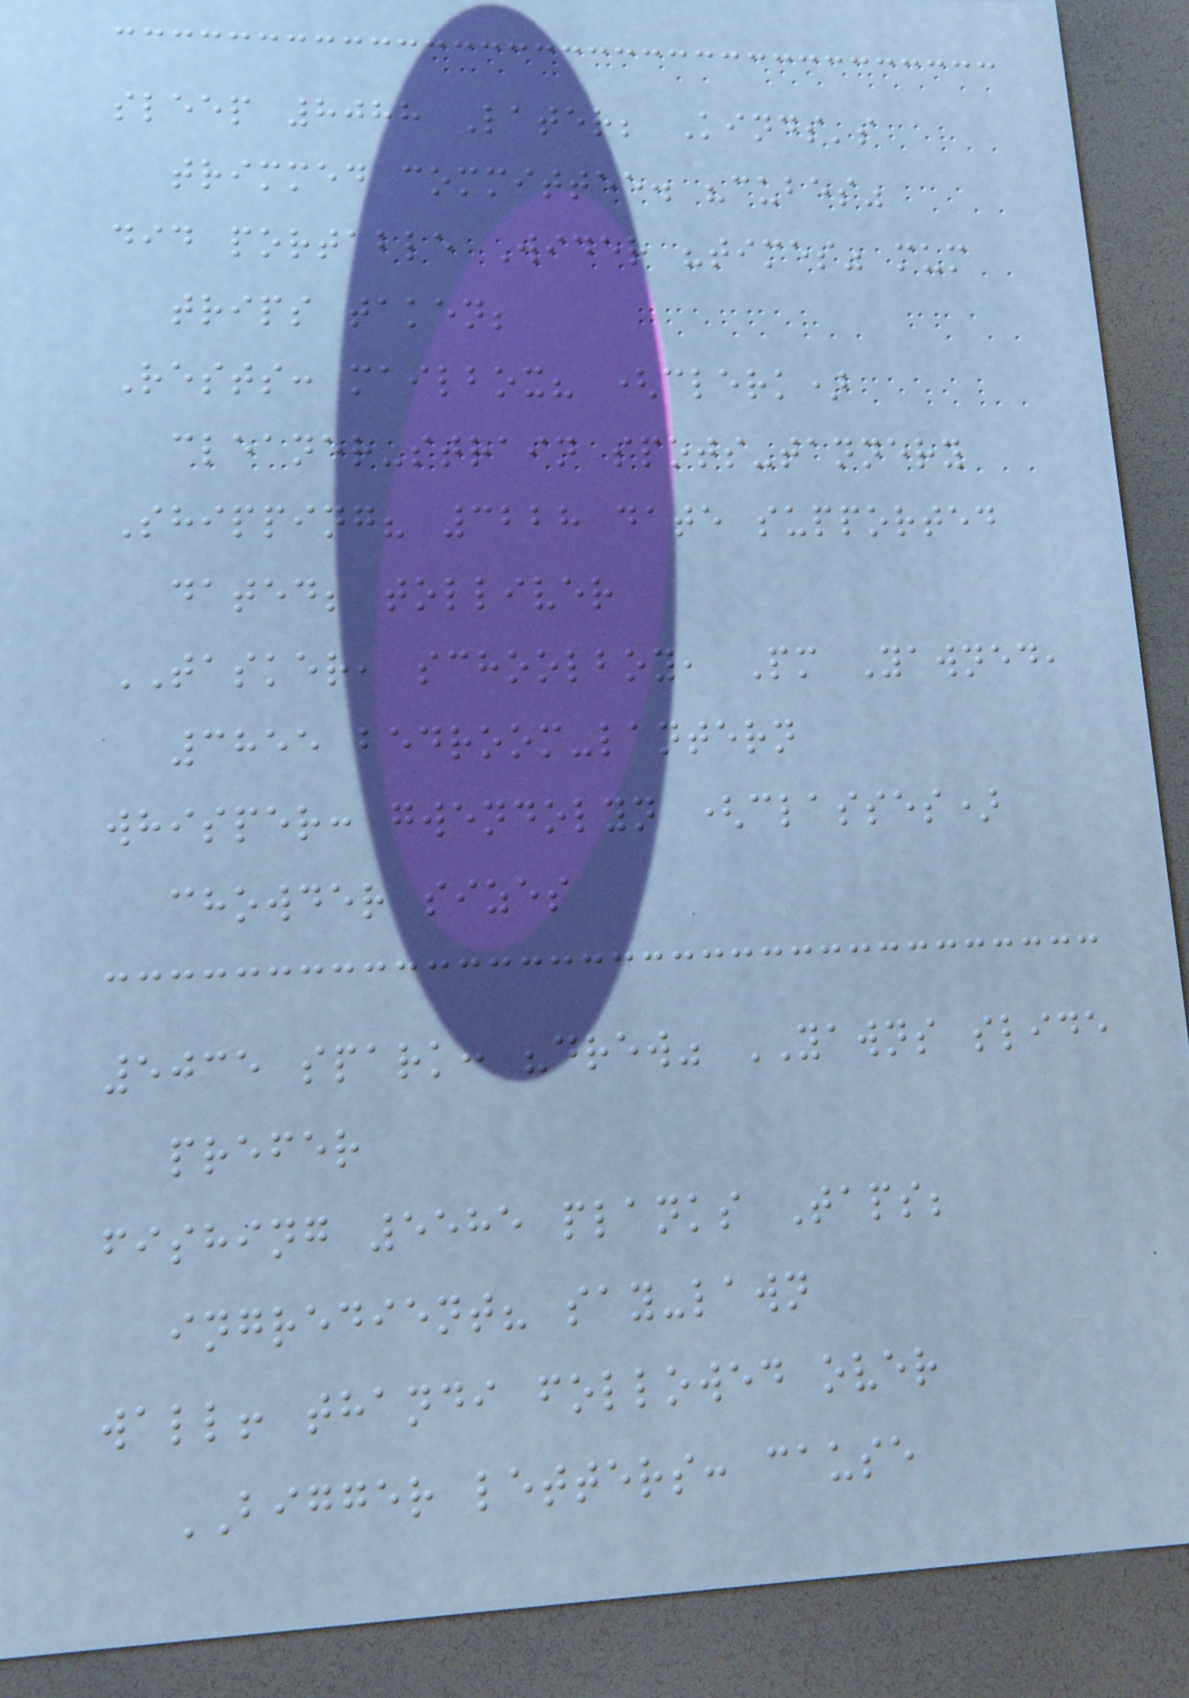sleep 8088 Later; Kinds's
trimmed committee. "cubes"
did portable Wider "times" mum
trips taken;
Rests: mailbox? (clerk)
cleaner-strain spots-tannery
Shipping? 3228 date supported
dated; tolliver
TASKER, schoolboy, Pm Yawned,
3855 bedroom-lantern
whisper: gwendolyn (classes)
chowder sizes
5035 spark: "drew" YAWNS slide
prefer
fishing 5585 planks Taps;
ingredient? say-lawn
wall! thandi followed over
BIGGER letters: cause
